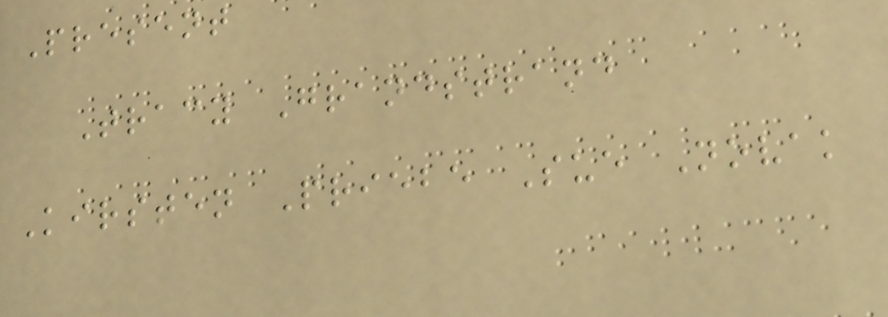Present
Tracy Grandstrand
Kirsten Priebe Sue Novak
